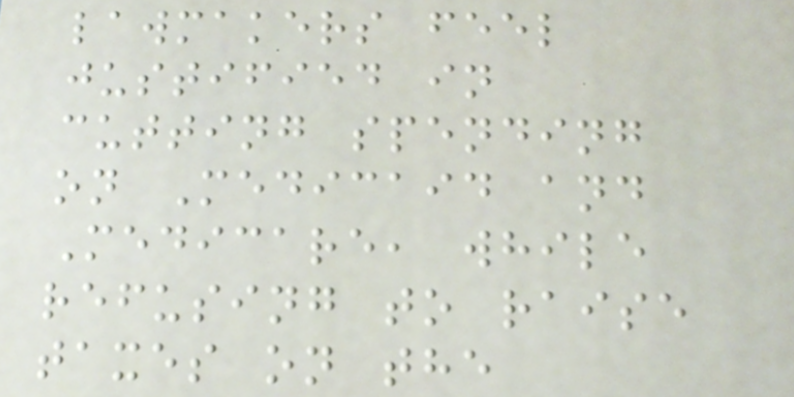lawmakers feel
justified in
cutting spending
on Medicaid and
Medicare, while
refusing to raise
taxes on the
